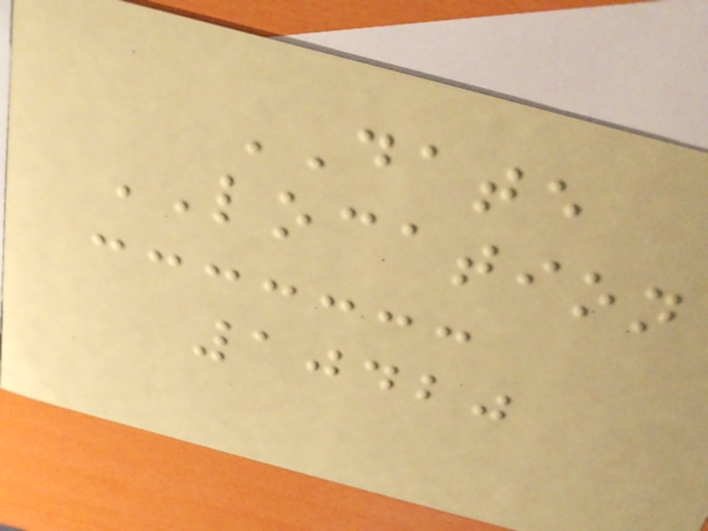DATE
LOCATION
10420
